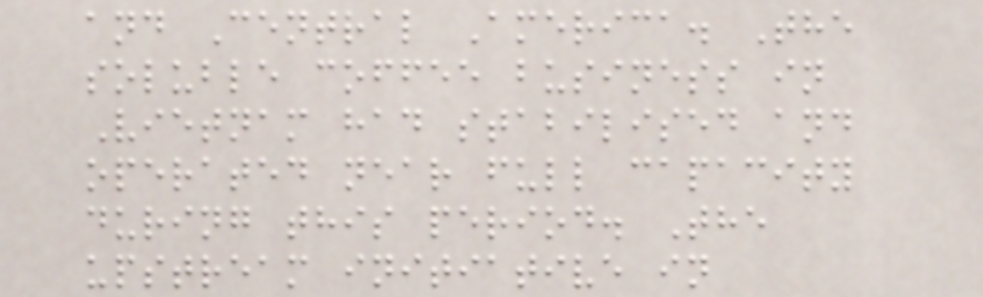and Central America. The
soluble coffee business in
Vietnam had stabilised and
operated near full capacity
during this period. The
upstream initiative in
